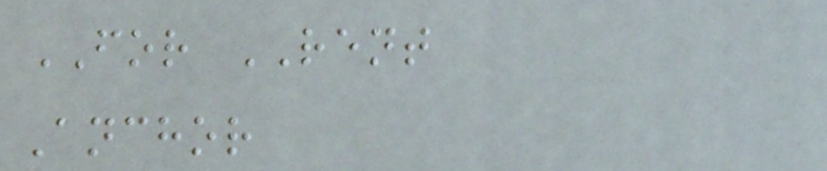FOR RENT
Anchor
